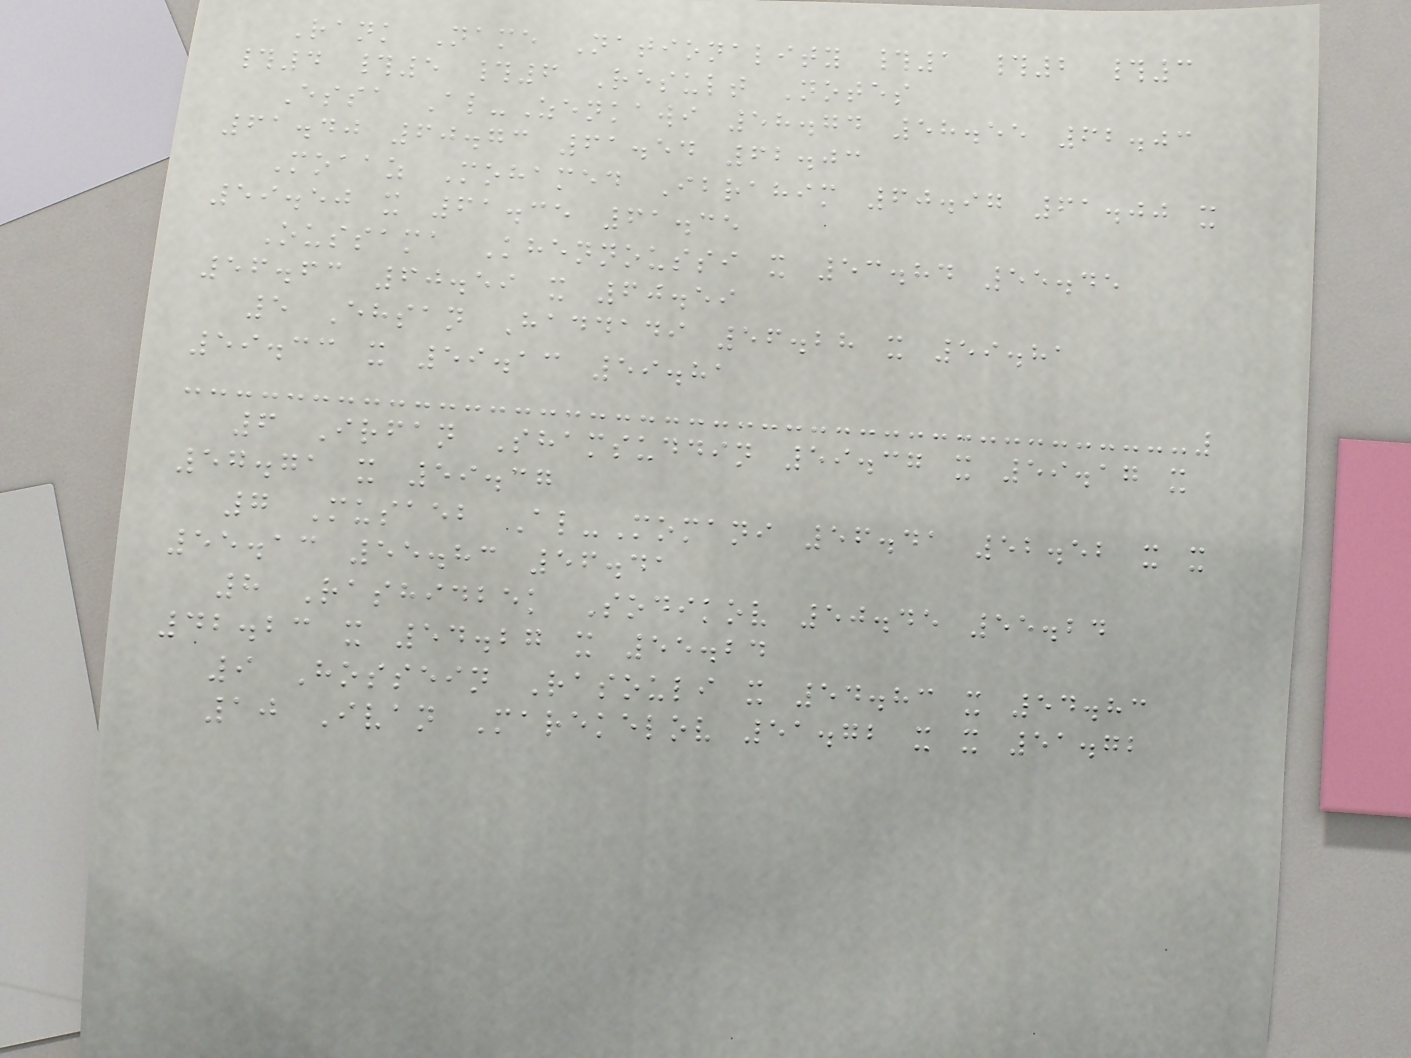Rank Name Nationality #1 #2 #3
#4 #5 #6 Result Notes
Essa Al-Zenkawi 58.74 58.55 62.03
61.40 60.73 61.54 62.03
Moaaz Mohamed Ibrahim 60.97 61.00 x
59.50 x 61.35 61.35
Oussama Khennoussi x 53.84 55.45
56.63 60.59 x 60.59
5 Ehsan Haddadi 56.28 x 59.81
59.33 x 59.13 59.81
6 Irfan Shamsuddin 59.37 x 59.17 x
57.71 x 59.37
7 Musaeb Al-Momani 56.41 52.52 x x
55.13 55.83 56.41
8 Rashidbek Sodikov 50.45 55.24
42.23 x 54.27 x 55.24
9 Hossein Rasouli x 54.83 x 54.83
10 Ivan Marekelov 51.72 x x 51.72
